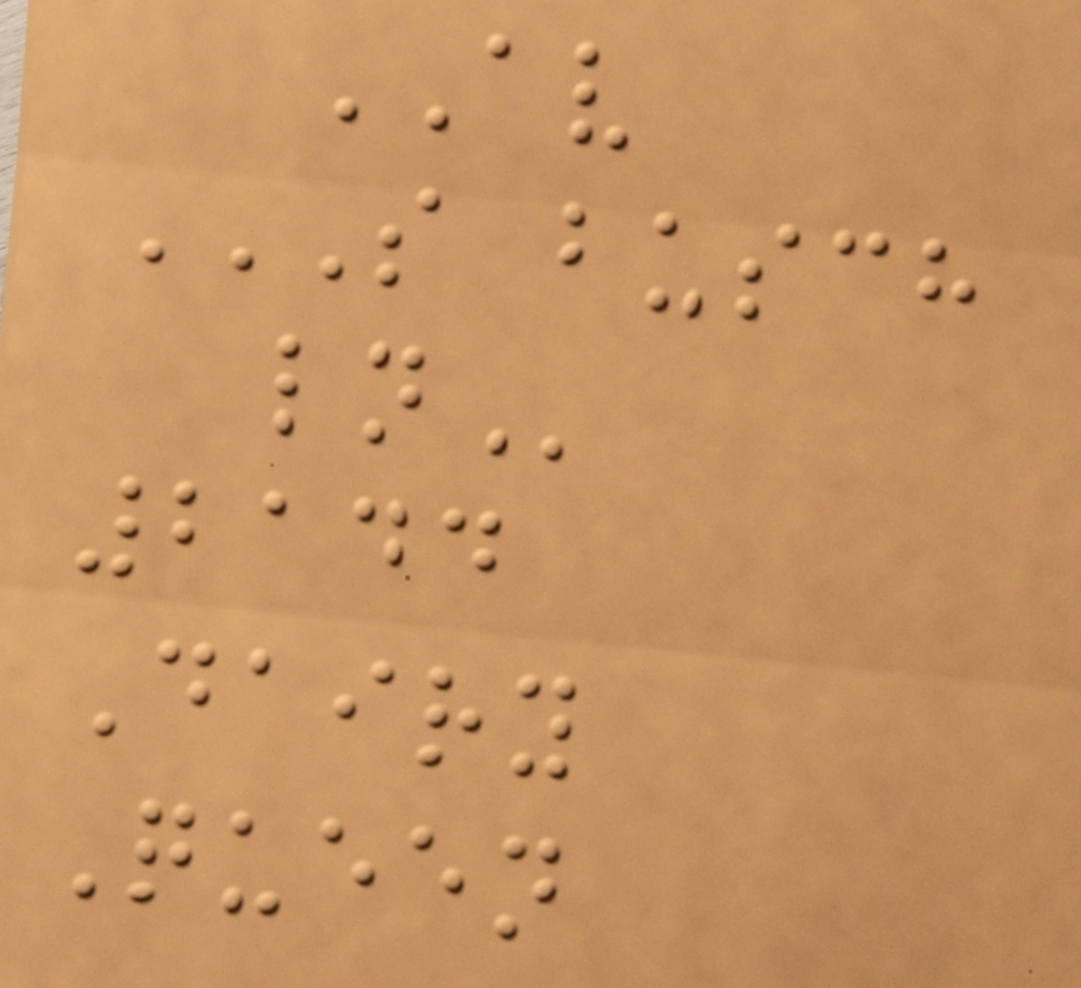AV
S BUSCH
LN
2144
Dairy
Queen
